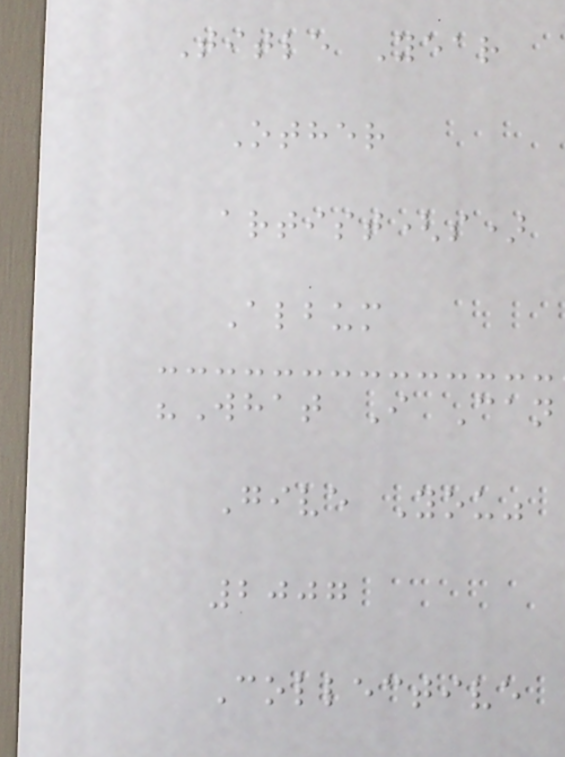Title Year
Other
artist(s)
Album
"What I Can
Give You"
2007
Collective
